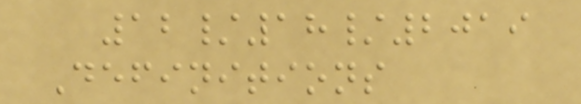12/18/2019
Definitions
